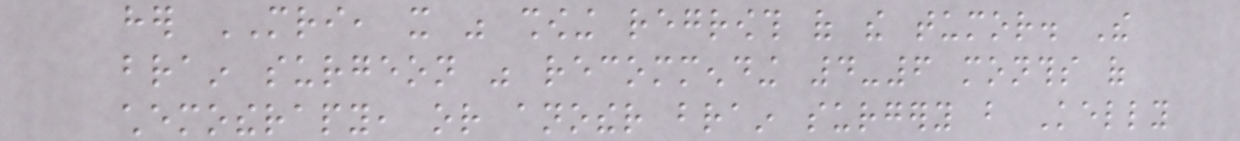her MRI, it was showing regrowth of the tumor. The
brain surgeon was recommending 4-6 months of
chemotherapy, or another brain surgery but Kelly
